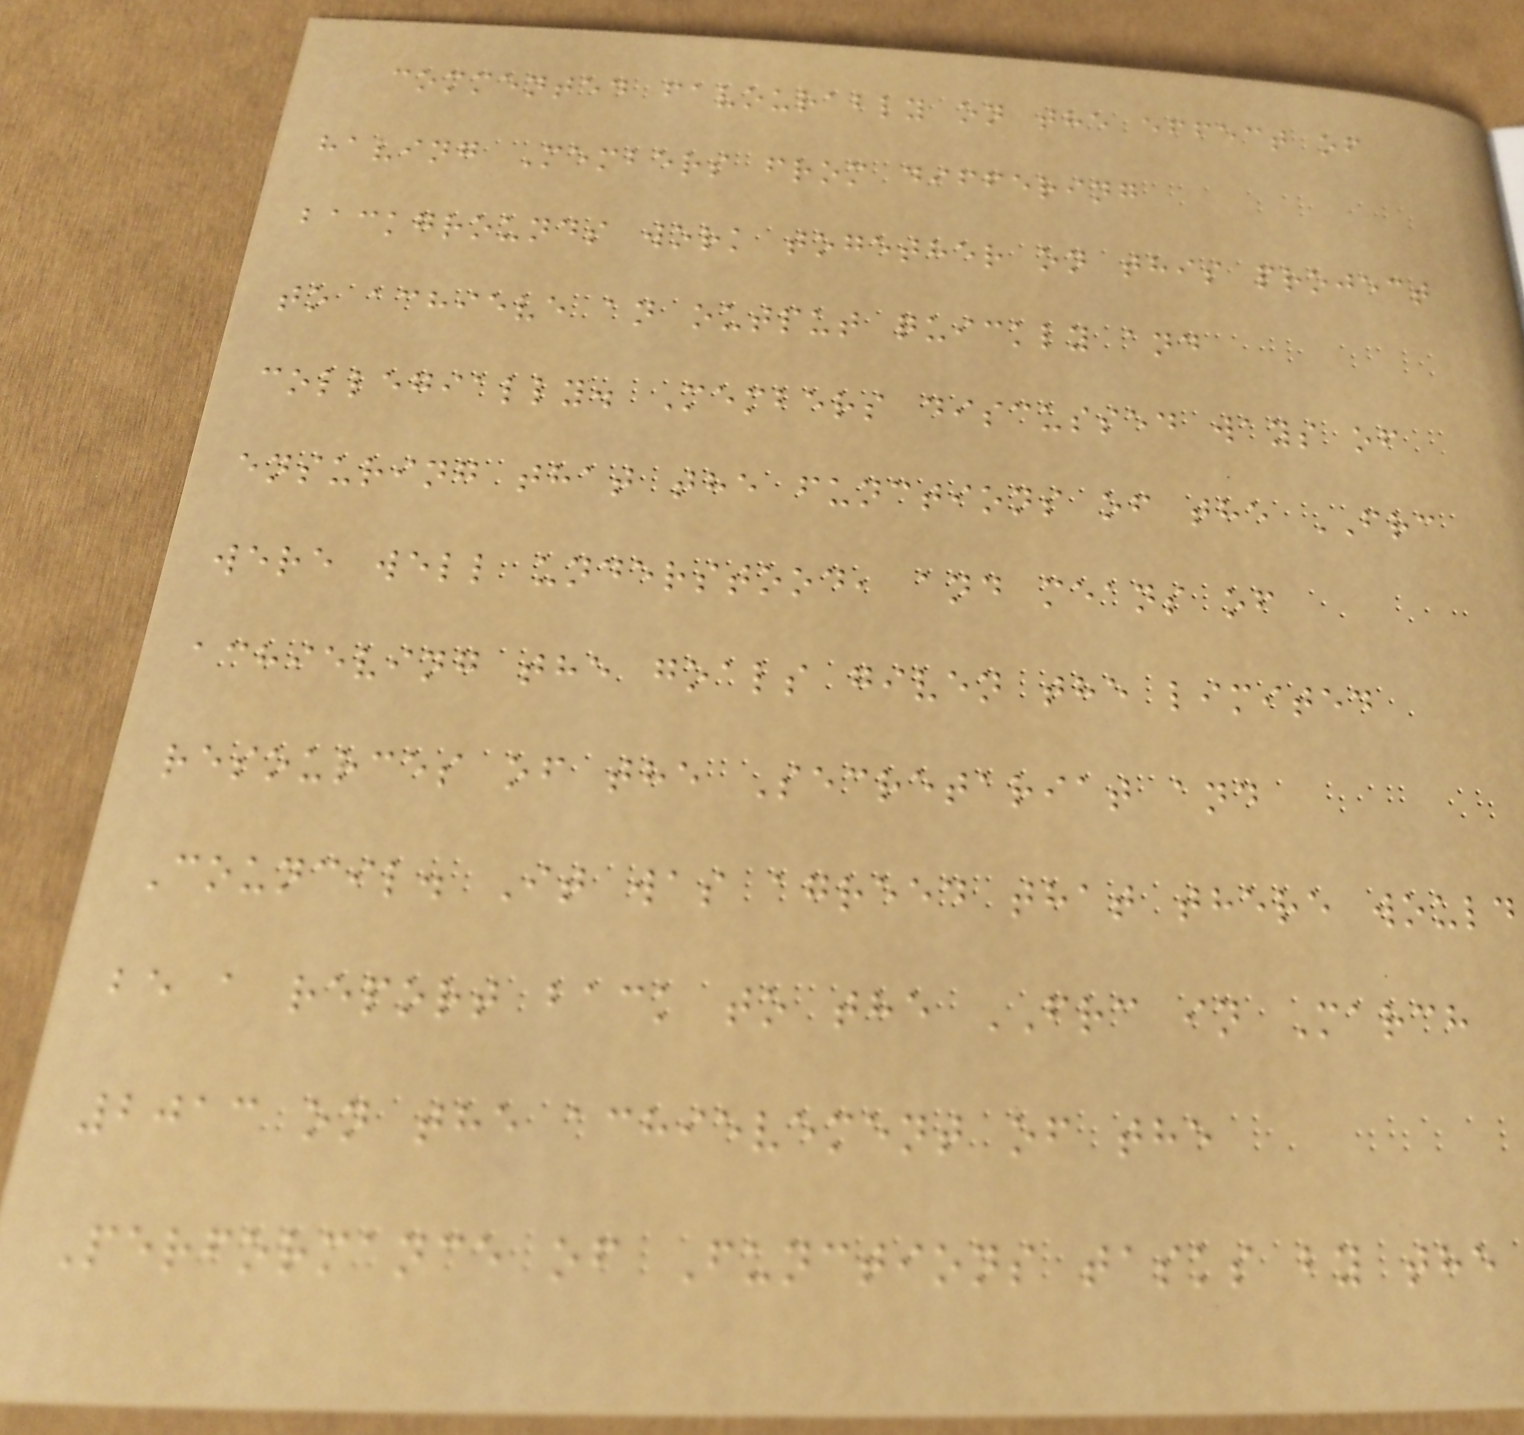commented favourably on the effect of
having Members from differing
backgrounds work together on this project
to achieve an output quickly and
collegially. Members discussed ways of
ensuring that the functions of the FRC
were well understood, and means of
achieving the goals given the limited
resources of the Secretariat and
Council. It was agreed that there would
be a report back to the FRC in March
2013 on the achievement of the
Performance of Functions tasks by the
